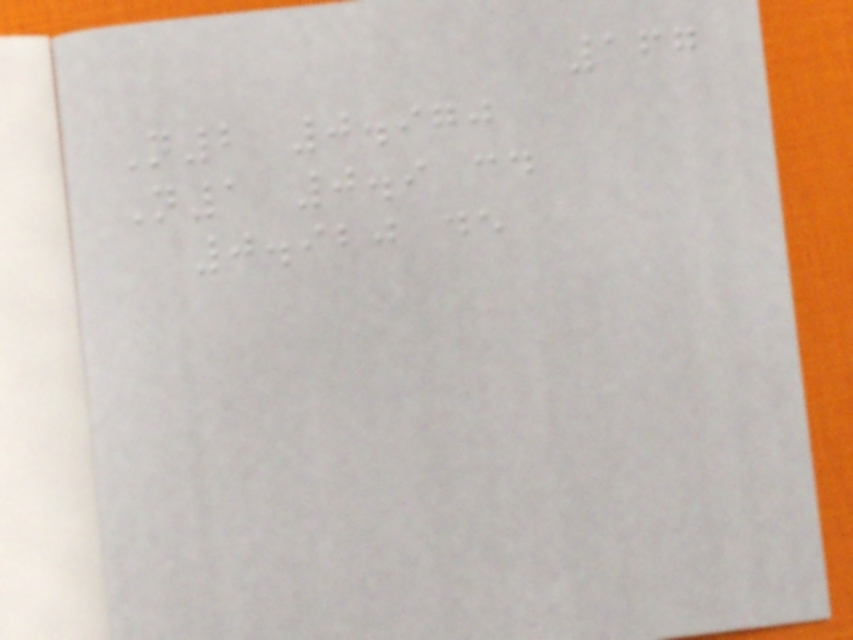167
N2 0.970
N1 0.9 cd
0.920 de
